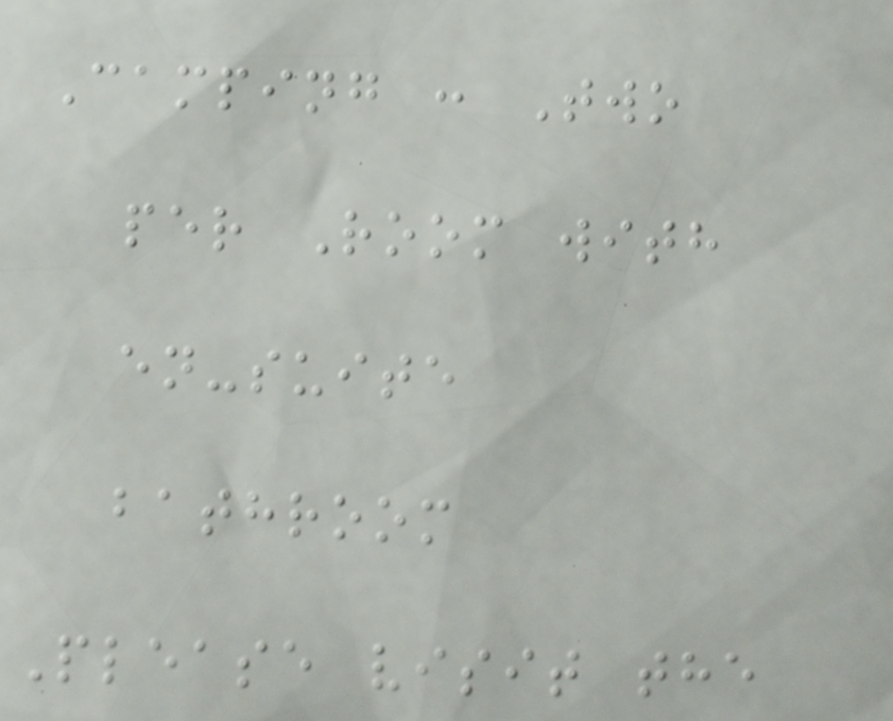Camping : Two
per Room with
en-suite
bathroom
Please visit the
